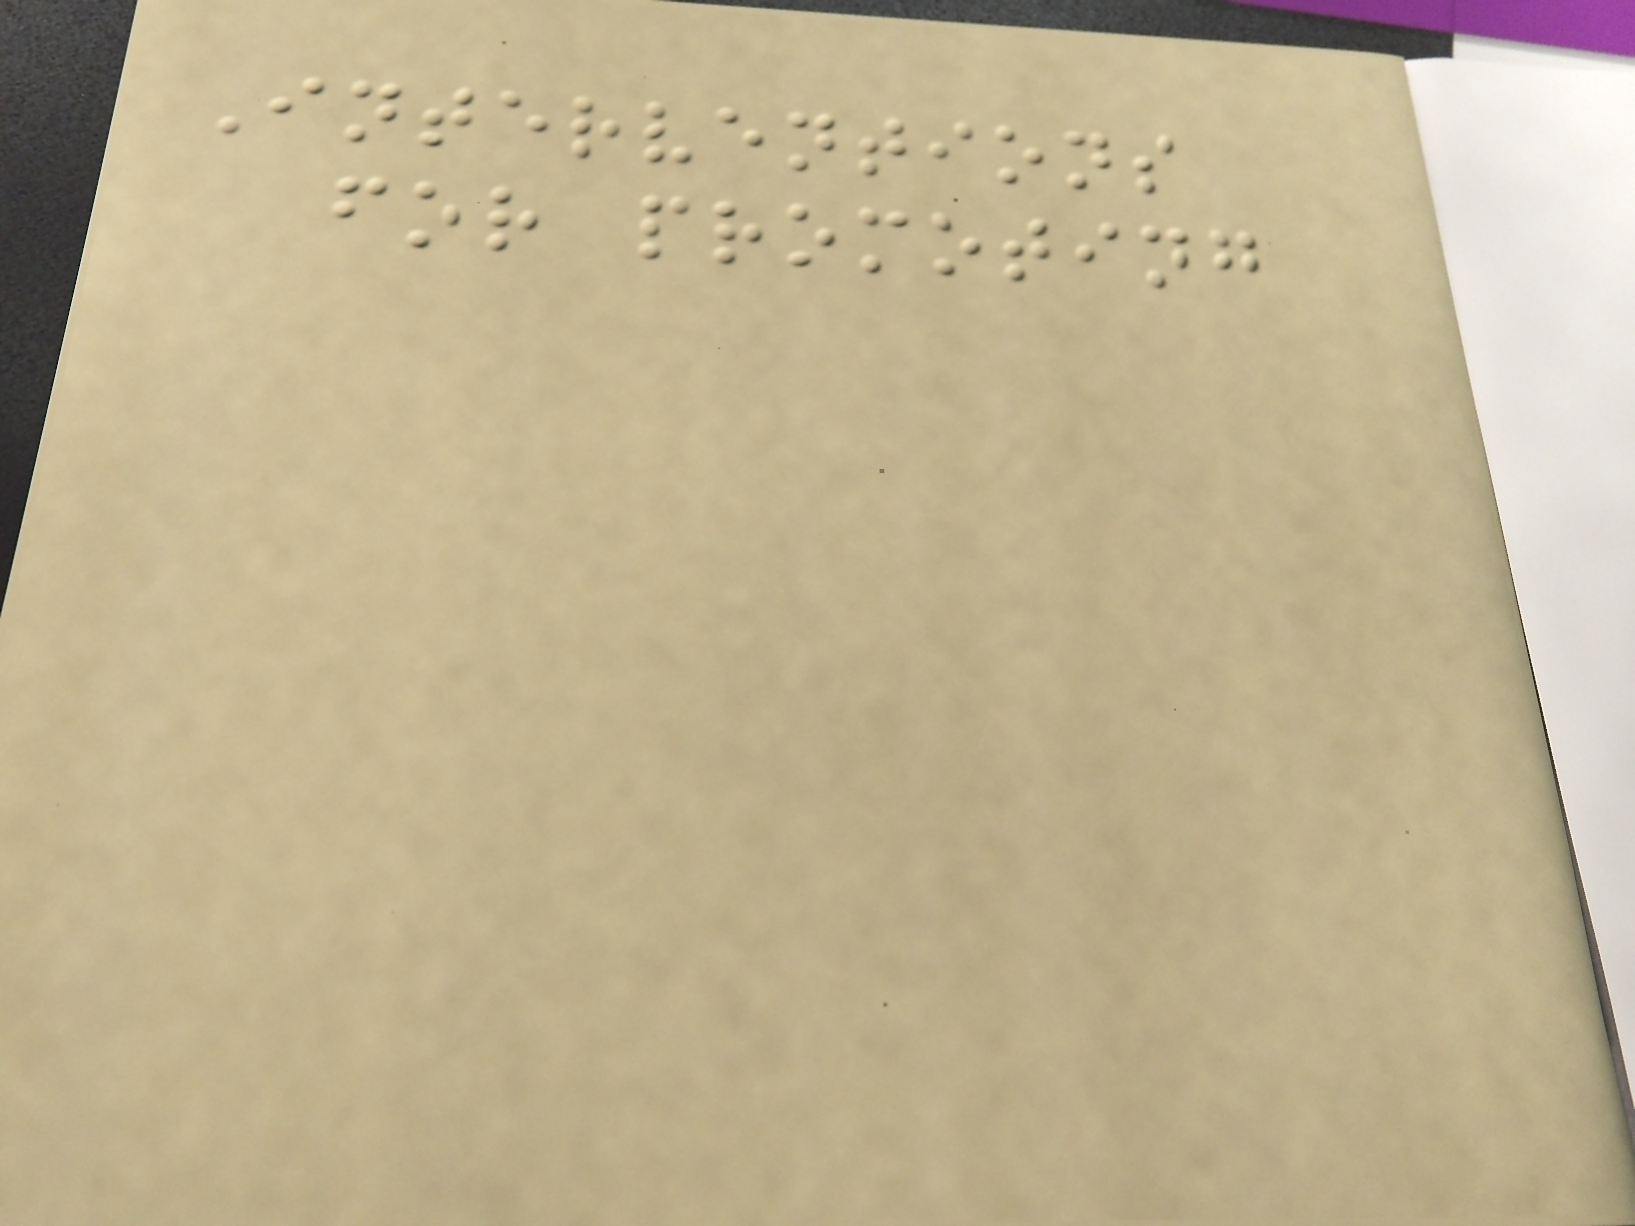Interventions
for promoting
